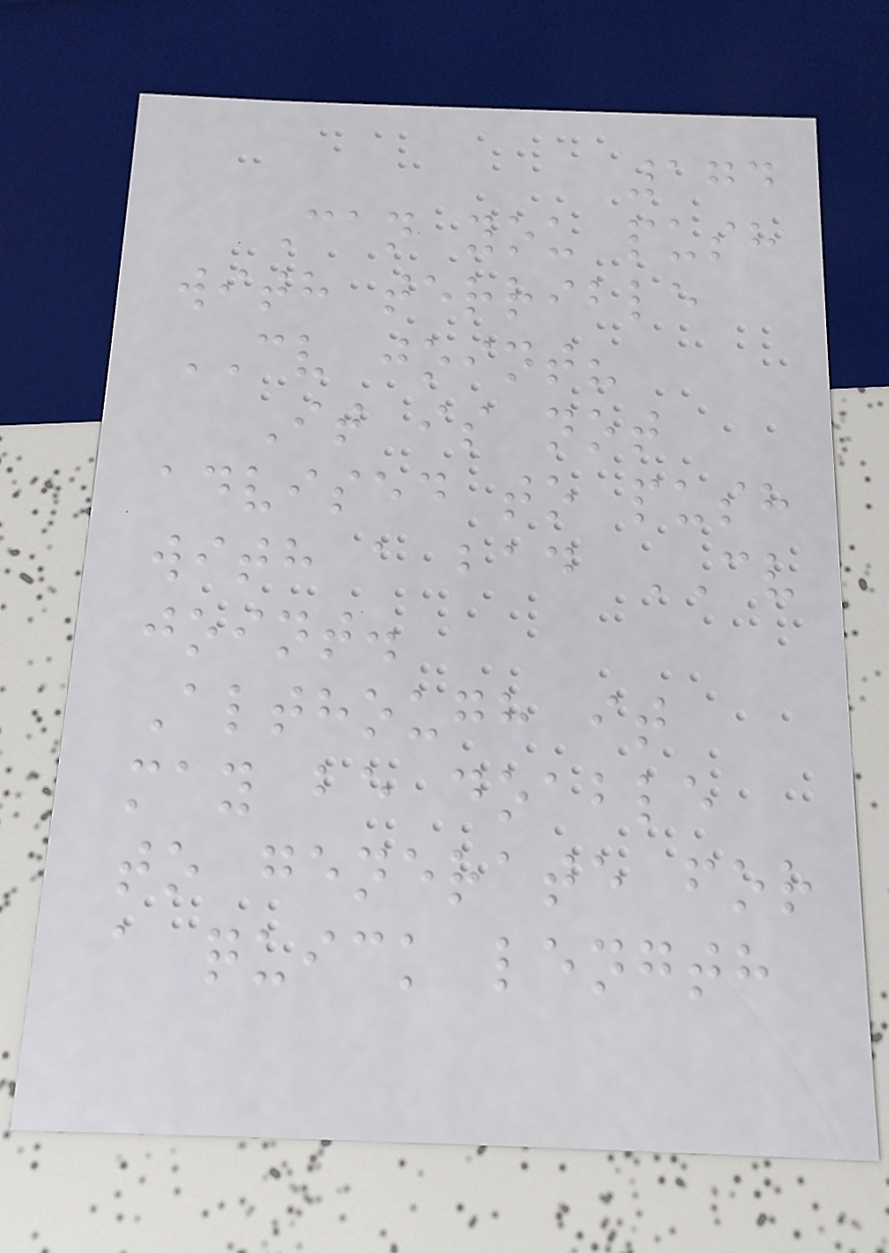174
Can you push
with terrible
CV joint?
It is not
advised to push
with a bad CV
joint.
Although it
may be doable
to generate for
a quick length
